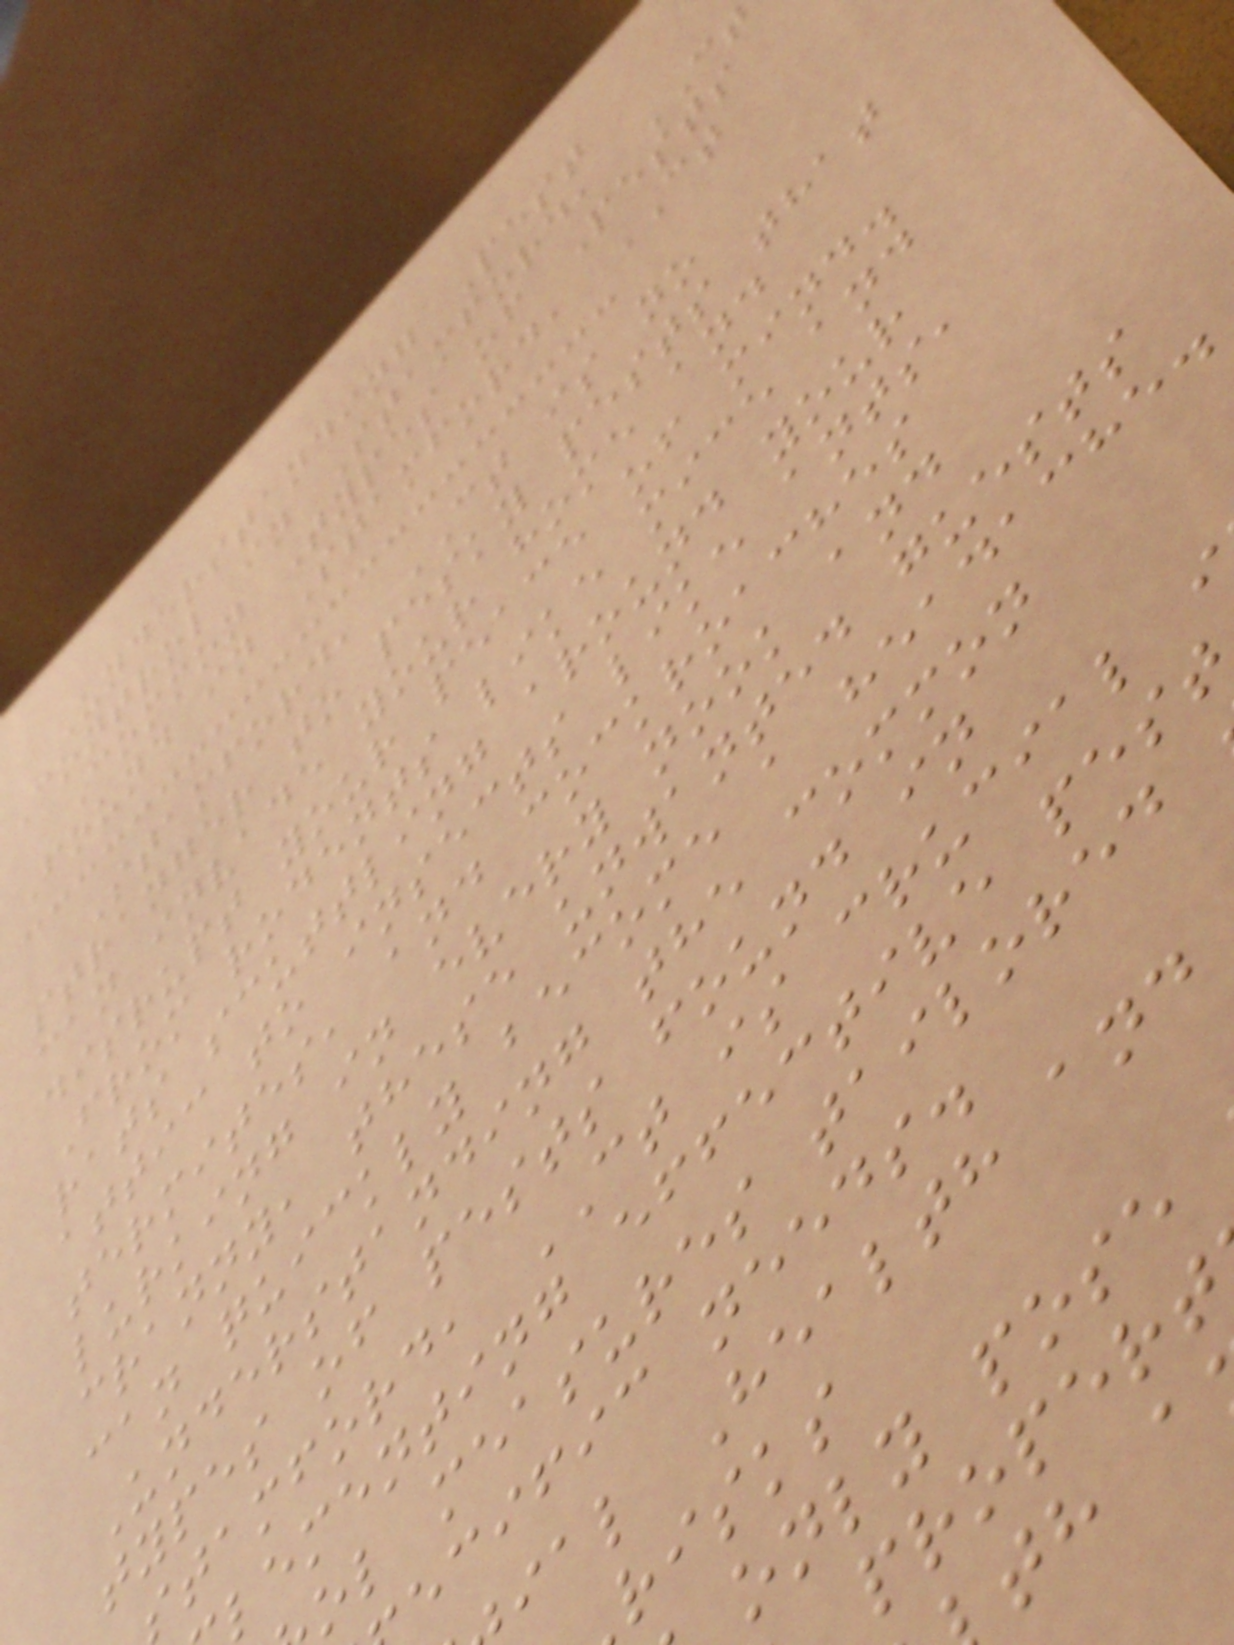Understanding Pest
Control in Stamford, CT
Common Types of Pests
Found in Stamford, CT
Stamford, CT is no
stranger to pesky pests that
can invade your home and
disrupt your peace of mind.
From rodents like mice and
rats scuttling around your
attic to insects like ants,
termites, and cockroaches
lurking in every nook and
cranny, these unwanted guests
can quickly become a headache.
Understanding the common
types of pests found in
tamford, CT is crucial
lementing effective pest
ol measures tailored
ecific needs.
ial Health and
risks
only pose
propert
